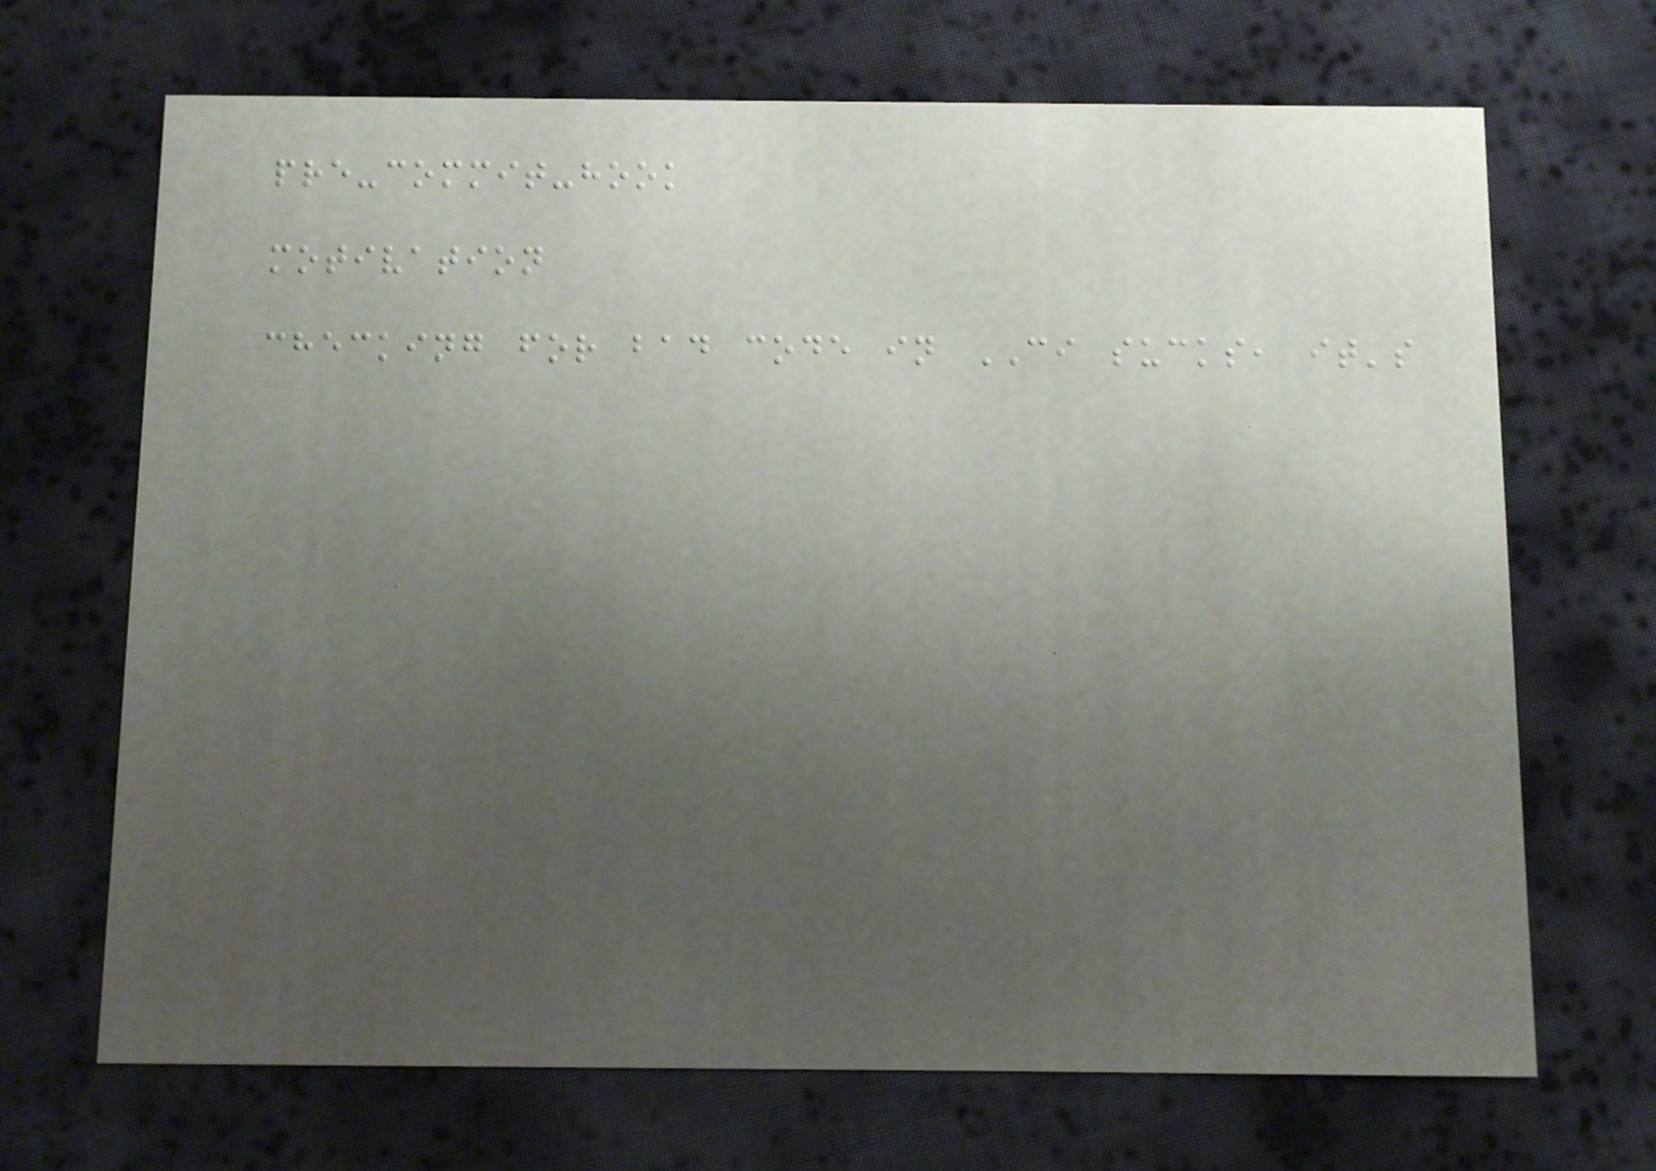pre-commit-hook
motivation
checking for bad code in CI sucks, it's
